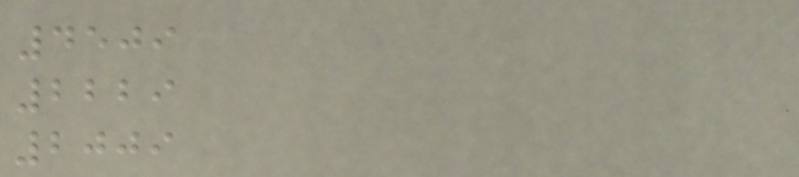4509
2229
2009
